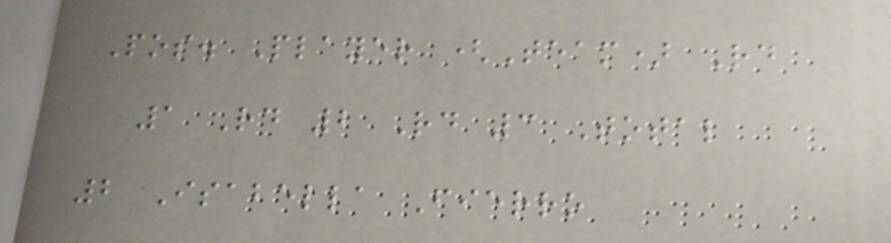Pos. Player (Team) Rd
1 Rd 2 Rd 3 Total
2 Isabella Fierro
